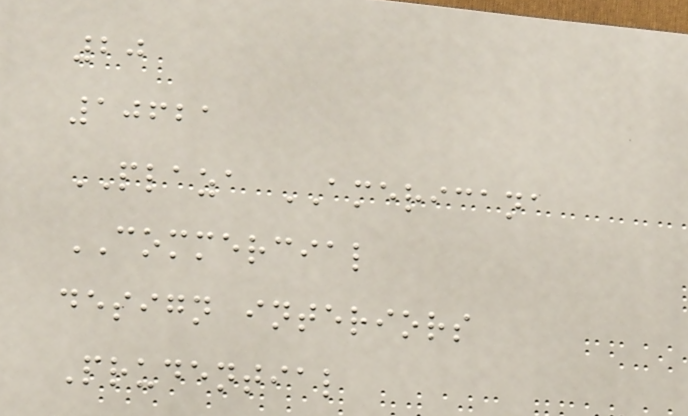20
10621
PLAZA AMERICANA
COMMERCIAL
design interiors
Prudential
